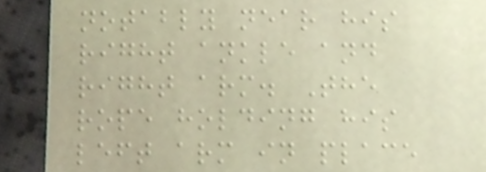notably near his
right ankle and
right arm. The
rope holding his
left arm in place
